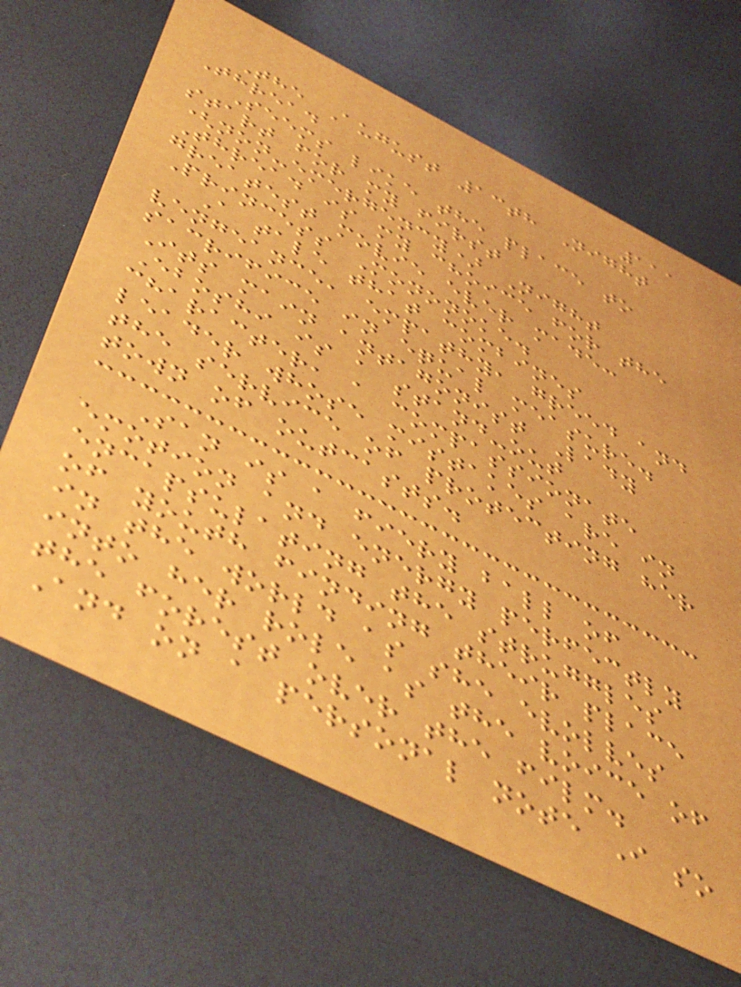111
The August 13th Night
Thread
Seems like the place to
start for my first
(non-emergency) Night
Thread is my choice for the
greatest movie ever made:
Princess Mononoke.
A tale that combines
vengeance, empathy, greed and
sacrifice in equal measure.
Its main antagonist Lady
Eboshi is a stand-out
character, a compassionate
leader whose mistakes are in
the service of protecting her
town of outcasts.
San is a fiery ball of
emotion and energy perfectly
encapsulating the struggles
of youth finding their place
in the world as she evolves
into her role as the voice of
the forest over the film.
And on a personal note I so
